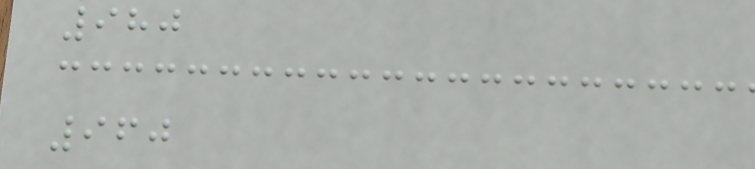980
960
